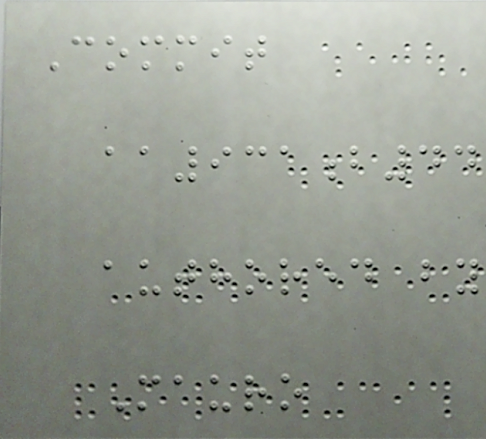Commit
aa931b44
authored by
Mauro
